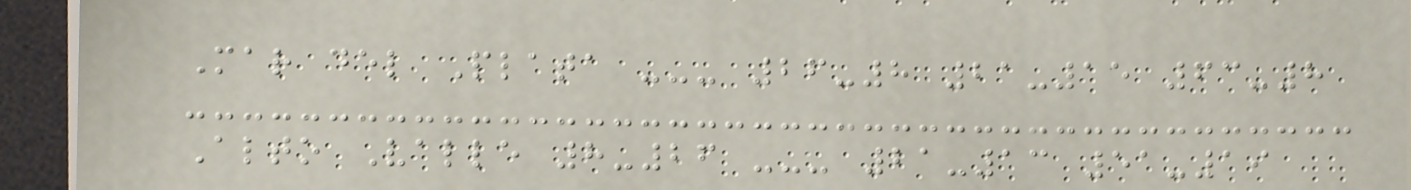Mar del Plata --- 26-8 21-15 63-8
Alto Valle 8-26 --- 21-13 51-19
